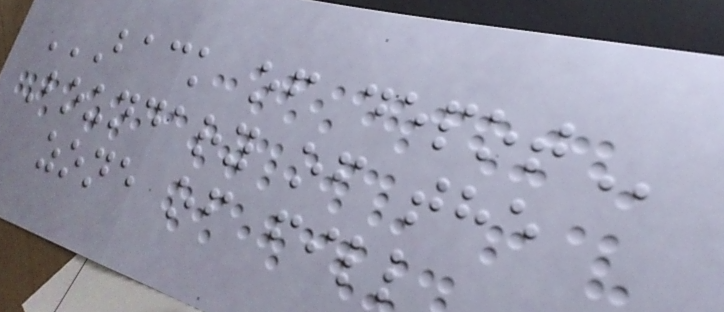BACK OF DEPOT
Boundary of the
zone of fill
